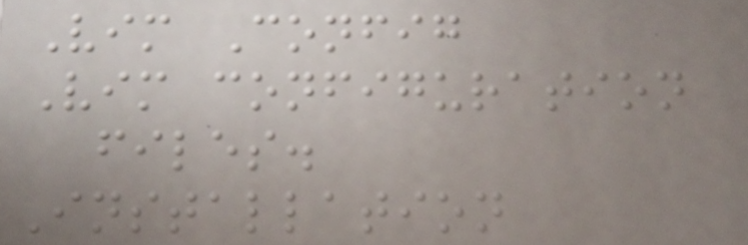Vim Config
Vim configuration
files.
Installation
